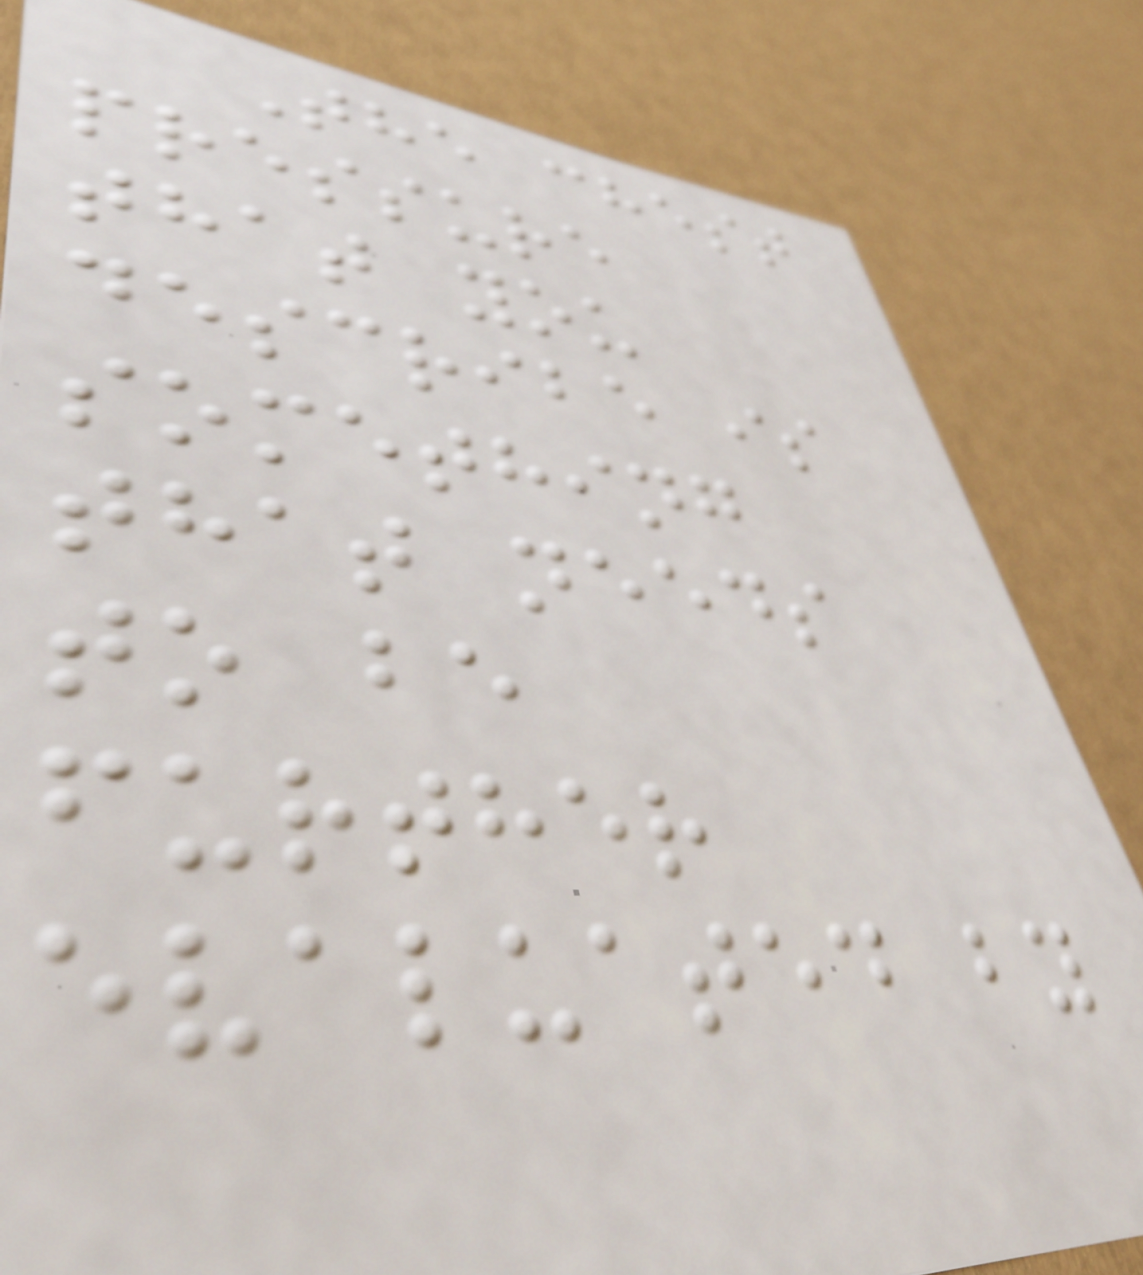The chest
pressure
that you
describe is
something
that needs
to be
further
evaluated by
